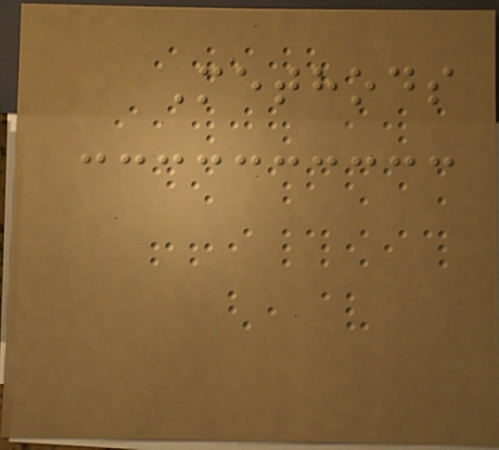Methods
